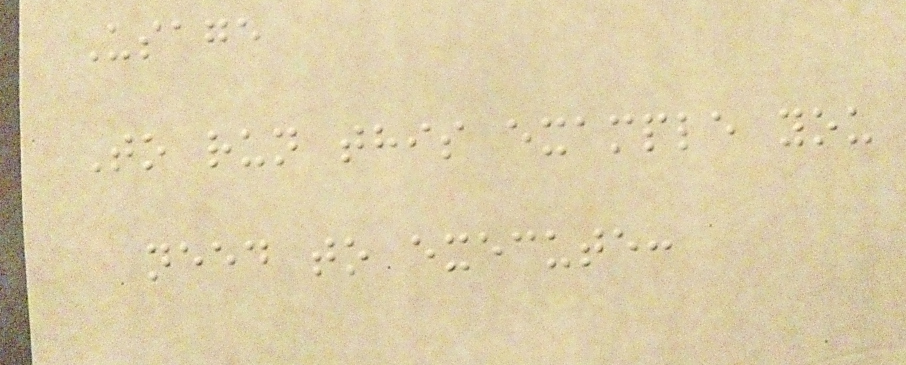Usage
To run this example you
need to execute:
